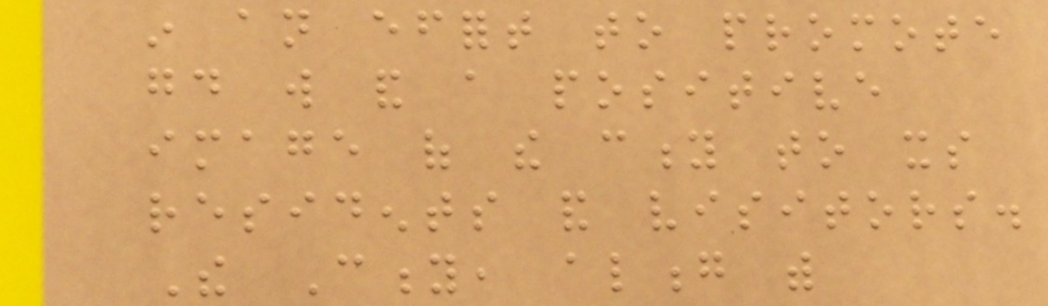in an effort to promote
good will and a positive
image of the city to its
residents and visitors.
The City, along with
